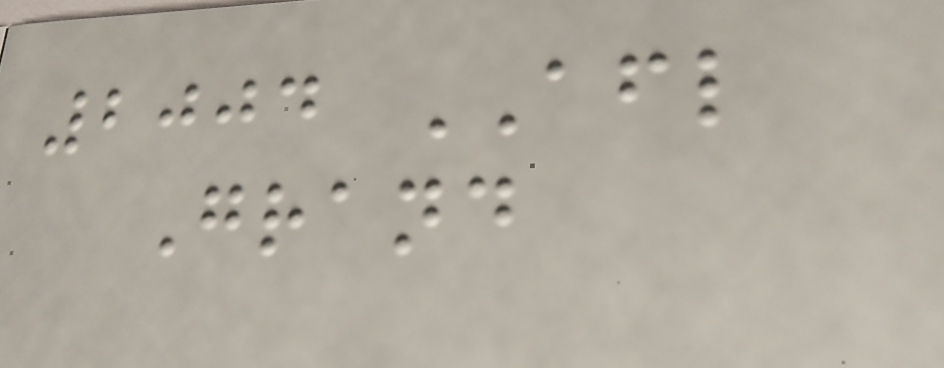2004 AFL
Grand
